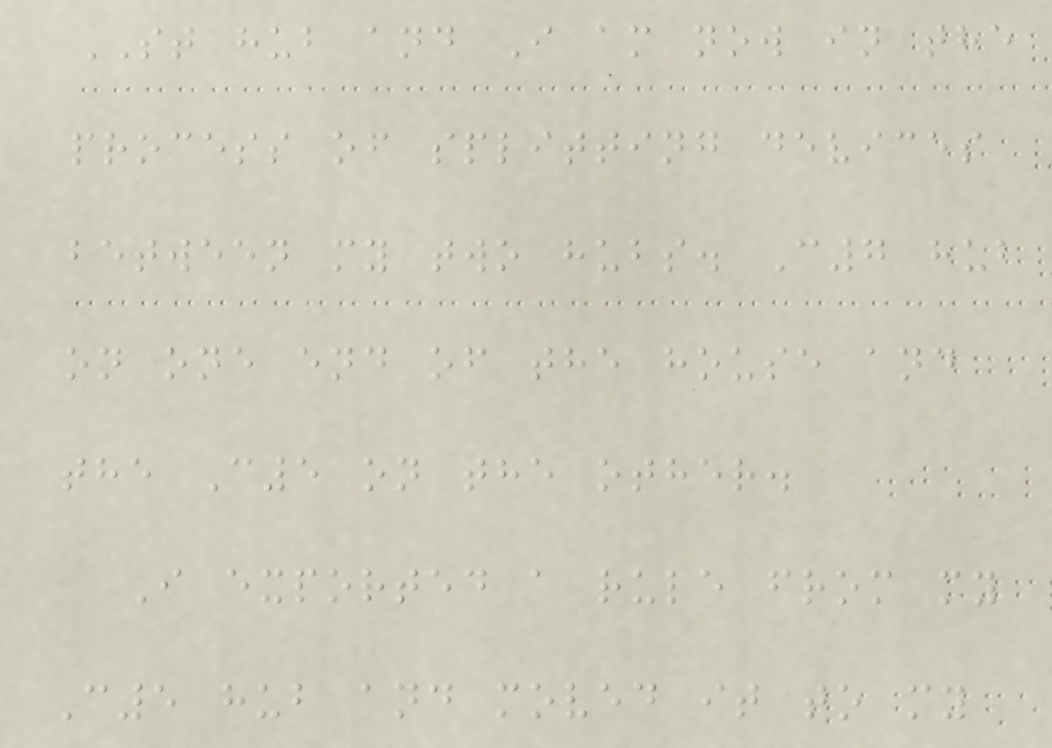ST hub and I am now in the
process of splitting devices
between my two hubs. C7 hub
on one end of the house and
the C5 on the other.
I exported a rule from my
C5 hub and moved it to my
